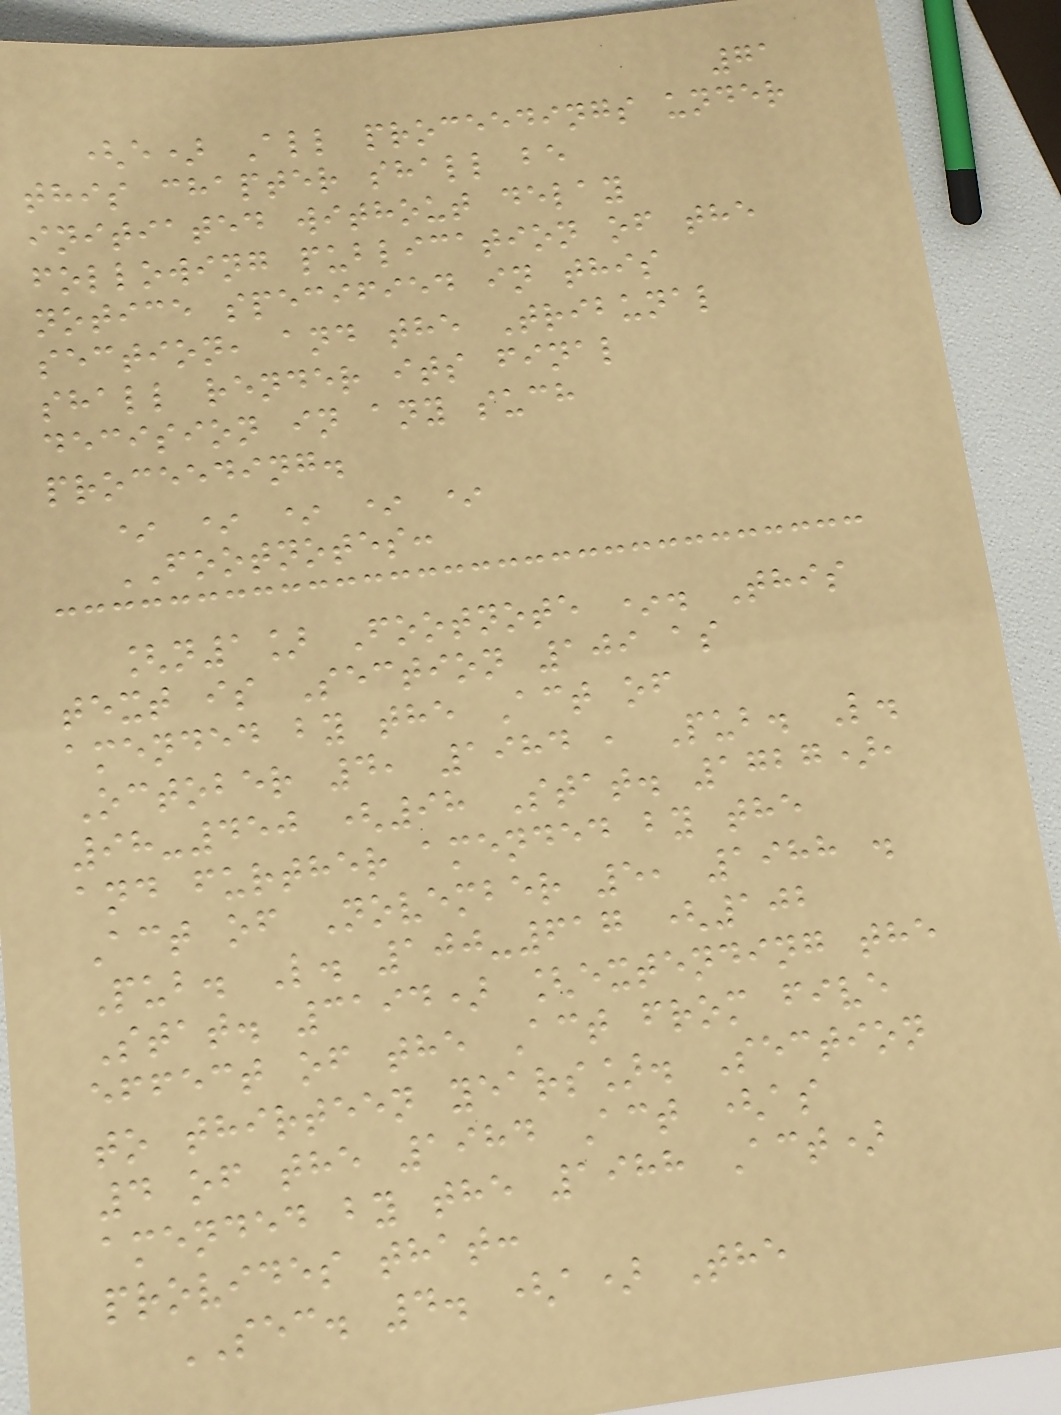71
(e) All proceedings under
this chapter shall be
initiated without delay
following publication of the
notice specified in this
section, and the Tribunal
shall render its final
decision in any such
proceeding.
* * * * *
FOOTNOTES:
[n1] Footnote *. This
text is Section 109 as
amended by the Act of
October 4, 1984 , Pub. L.
98-450 (98 Stat. 1727),
and further amended by the
Act of November 5, 1988 .
Pub. L. 100-617 (102
Stat. 3194) [extending the
effect of the Act from five
to thirteen years]. Section
4 of the 1984 Act (as
amended by the 1988 Act)
provides that:
SEC. 4. (a) The
